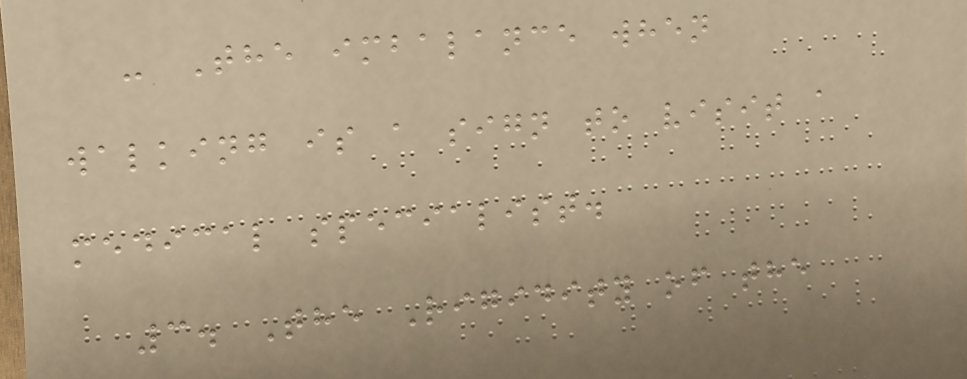- The imbalance when
walking is a sign to visit a
medical specialist.
3. The Rigidity of the
